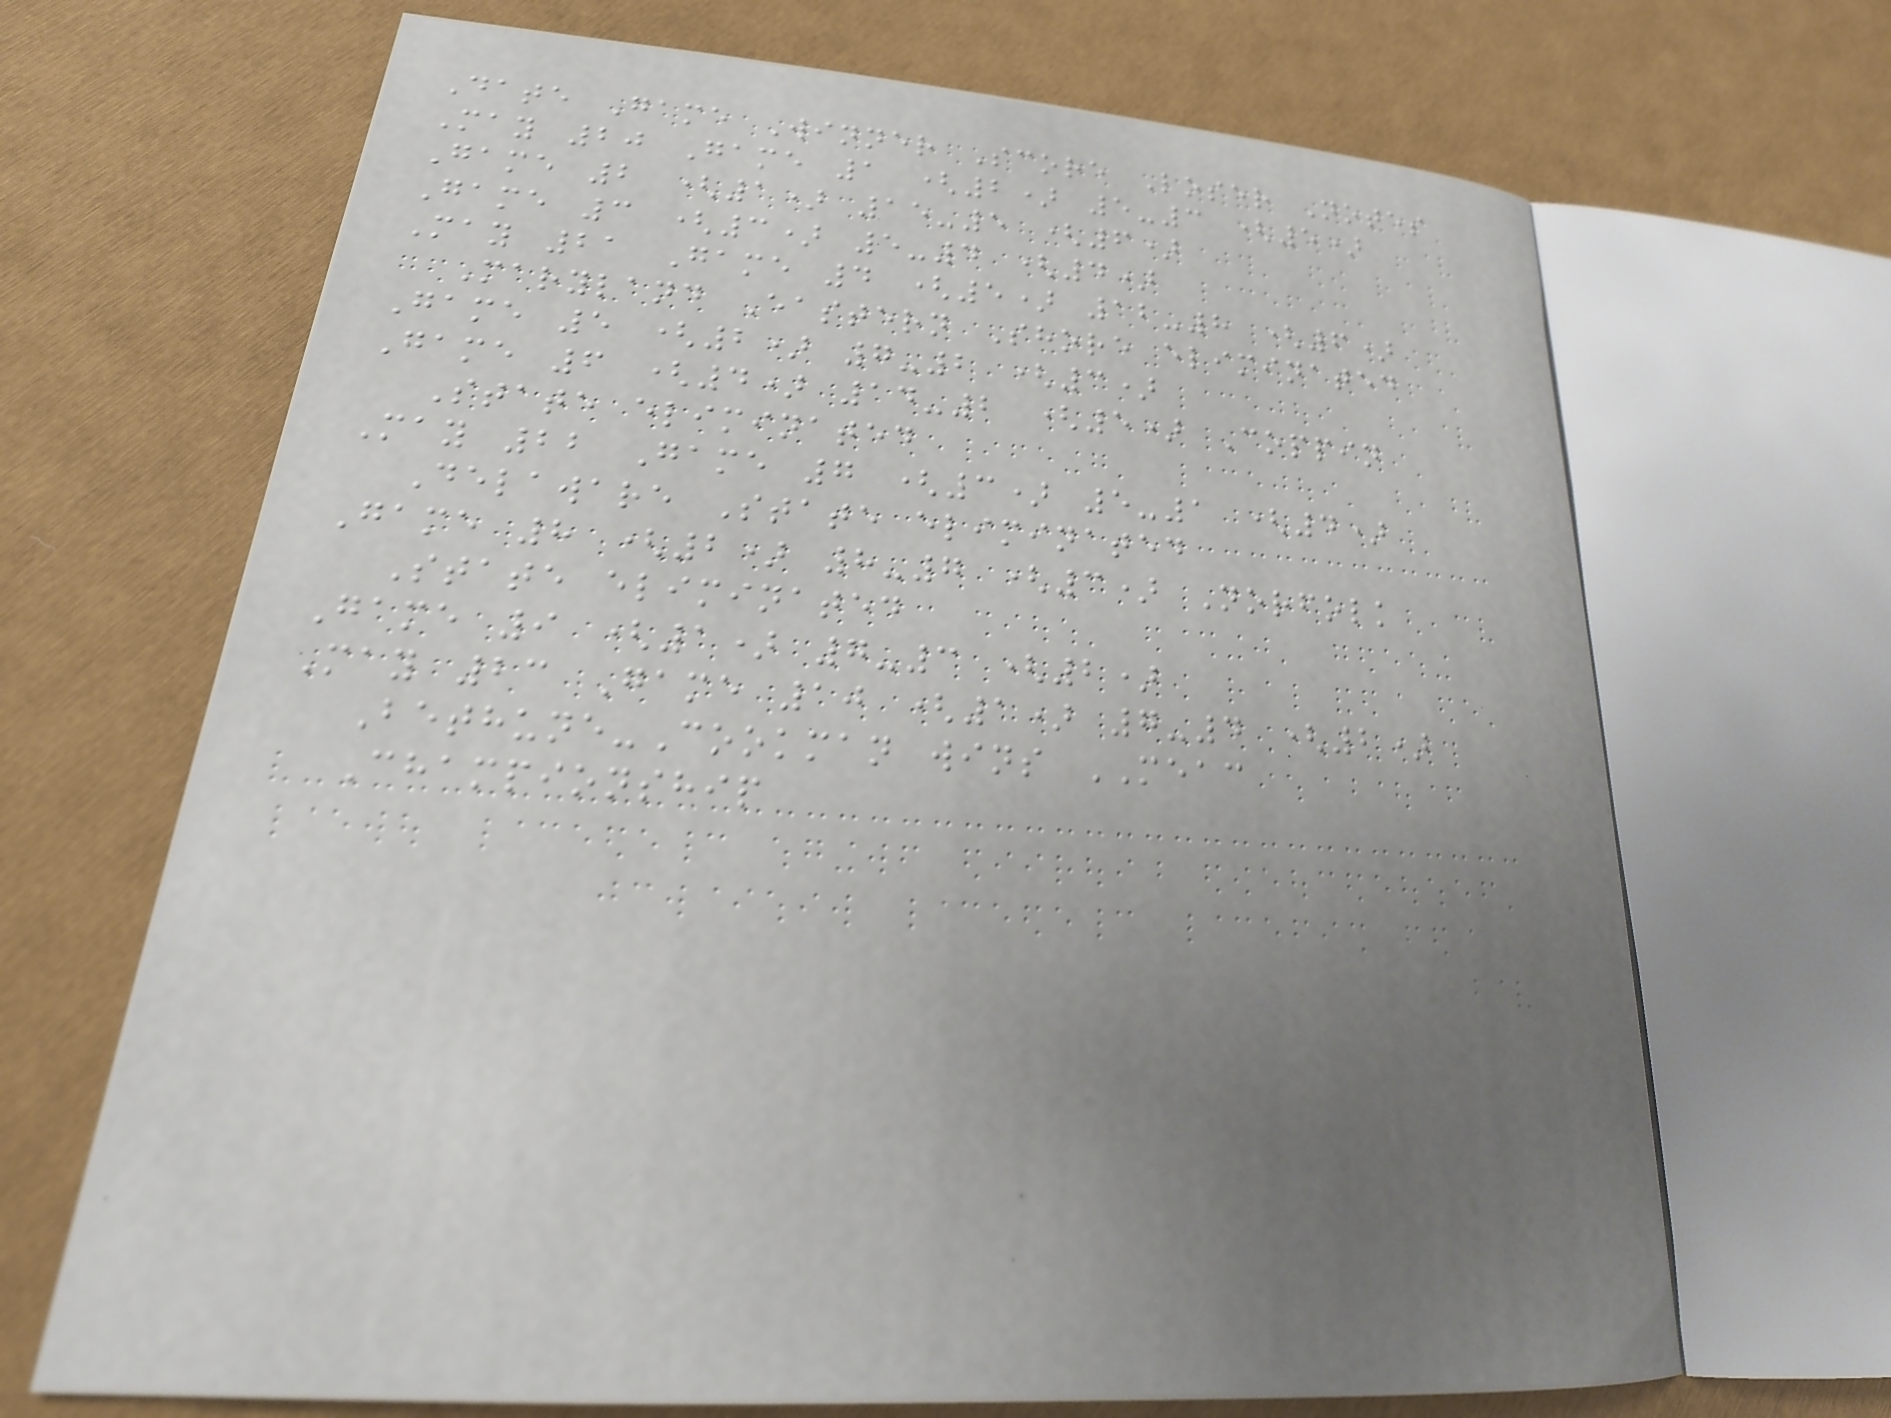Date Game Winner Score Loser Notes
May 20 Game 1 (2) 5-3 (5)
Game 2 (1) 15-5 (6)
Game 3 (3) 5-4 (4)
May 21 Game 4 (5) 12-8 (6)
Maryland Eastern Shore eliminated
Game 5 (2) 7-2 (3)
Game 6 (4) 14-2 (5) Coppin
State eliminated
May 22 Game 7 (3) 5-1 (4)
Delaware State eliminated
Game 8 (2) 8-7 (3) Norfolk
State eliminated
Game 9 (1) 7-3 (2)
May 23 Game 10 (1) 7-4 (2)
Bethune-Cookman wins MEAC
Championship
